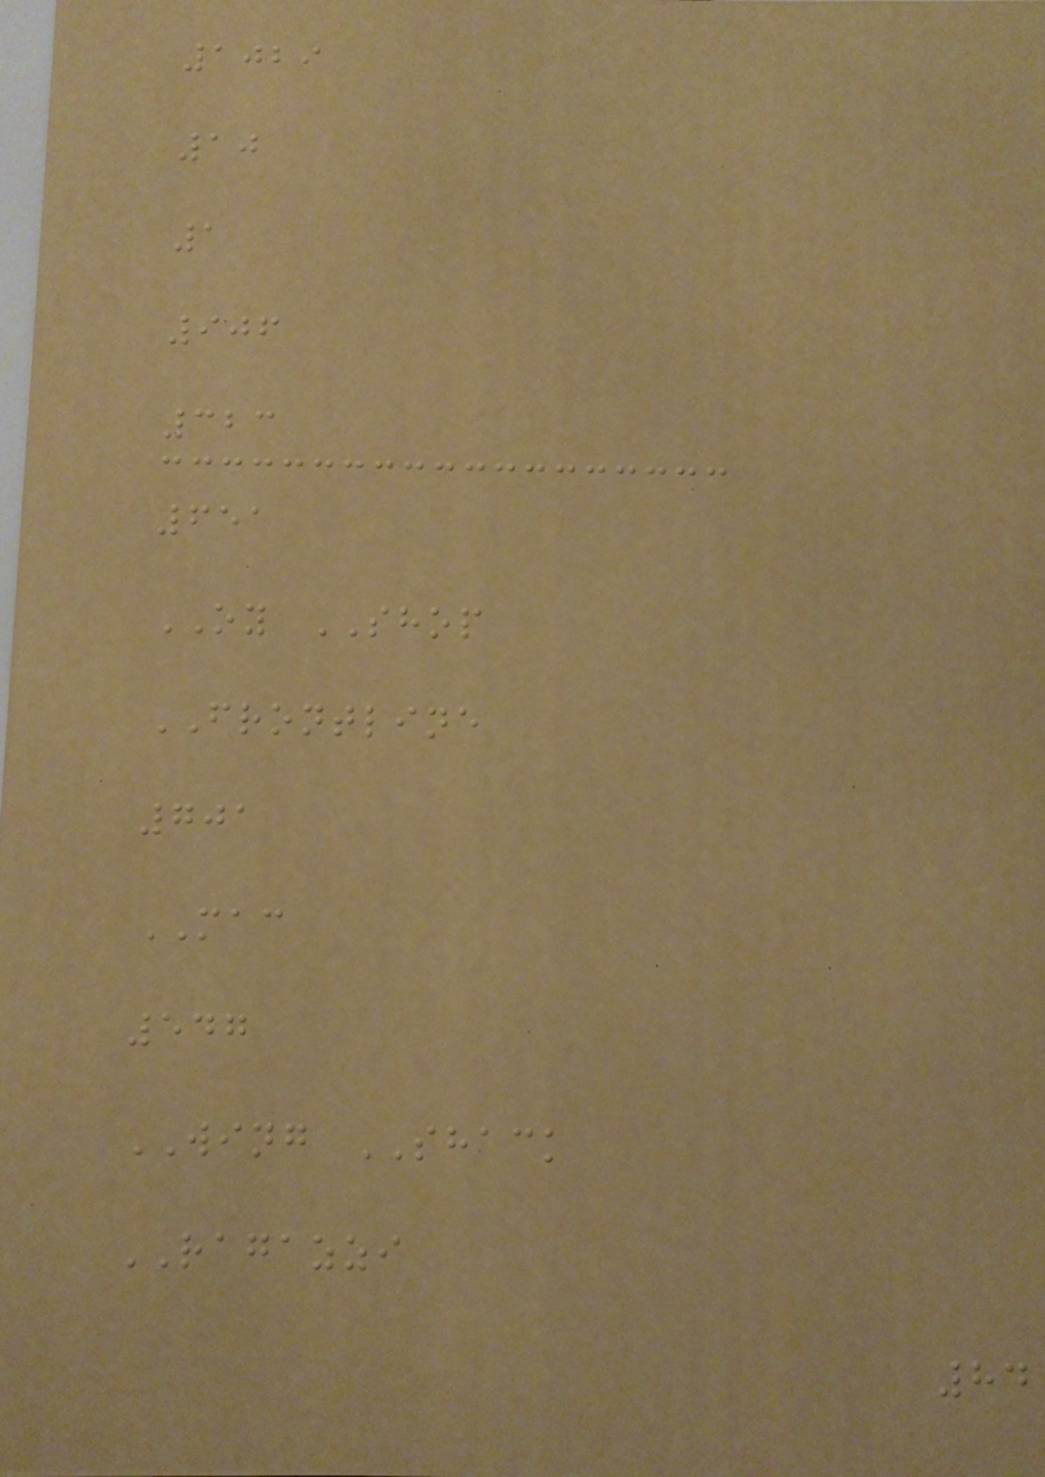1029
10
1
906
323
651
OY SHOP
FRONTLINE
701
MAC
547
WING SHACK
RAGAZZI
84
